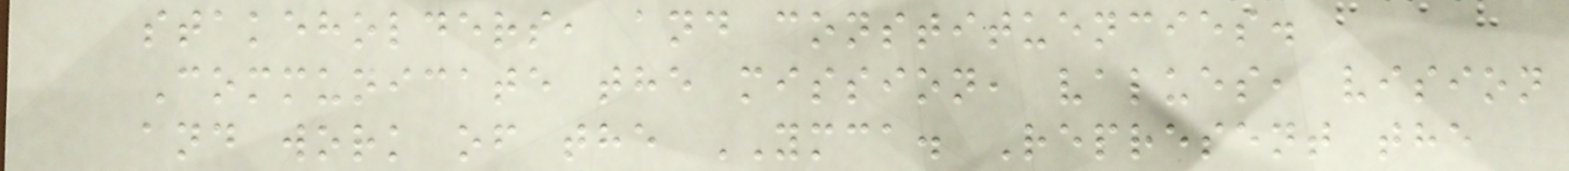stakeholders, and constituencies.
Communicate the mission, values, vision
and work of the YMCA. Represent the
